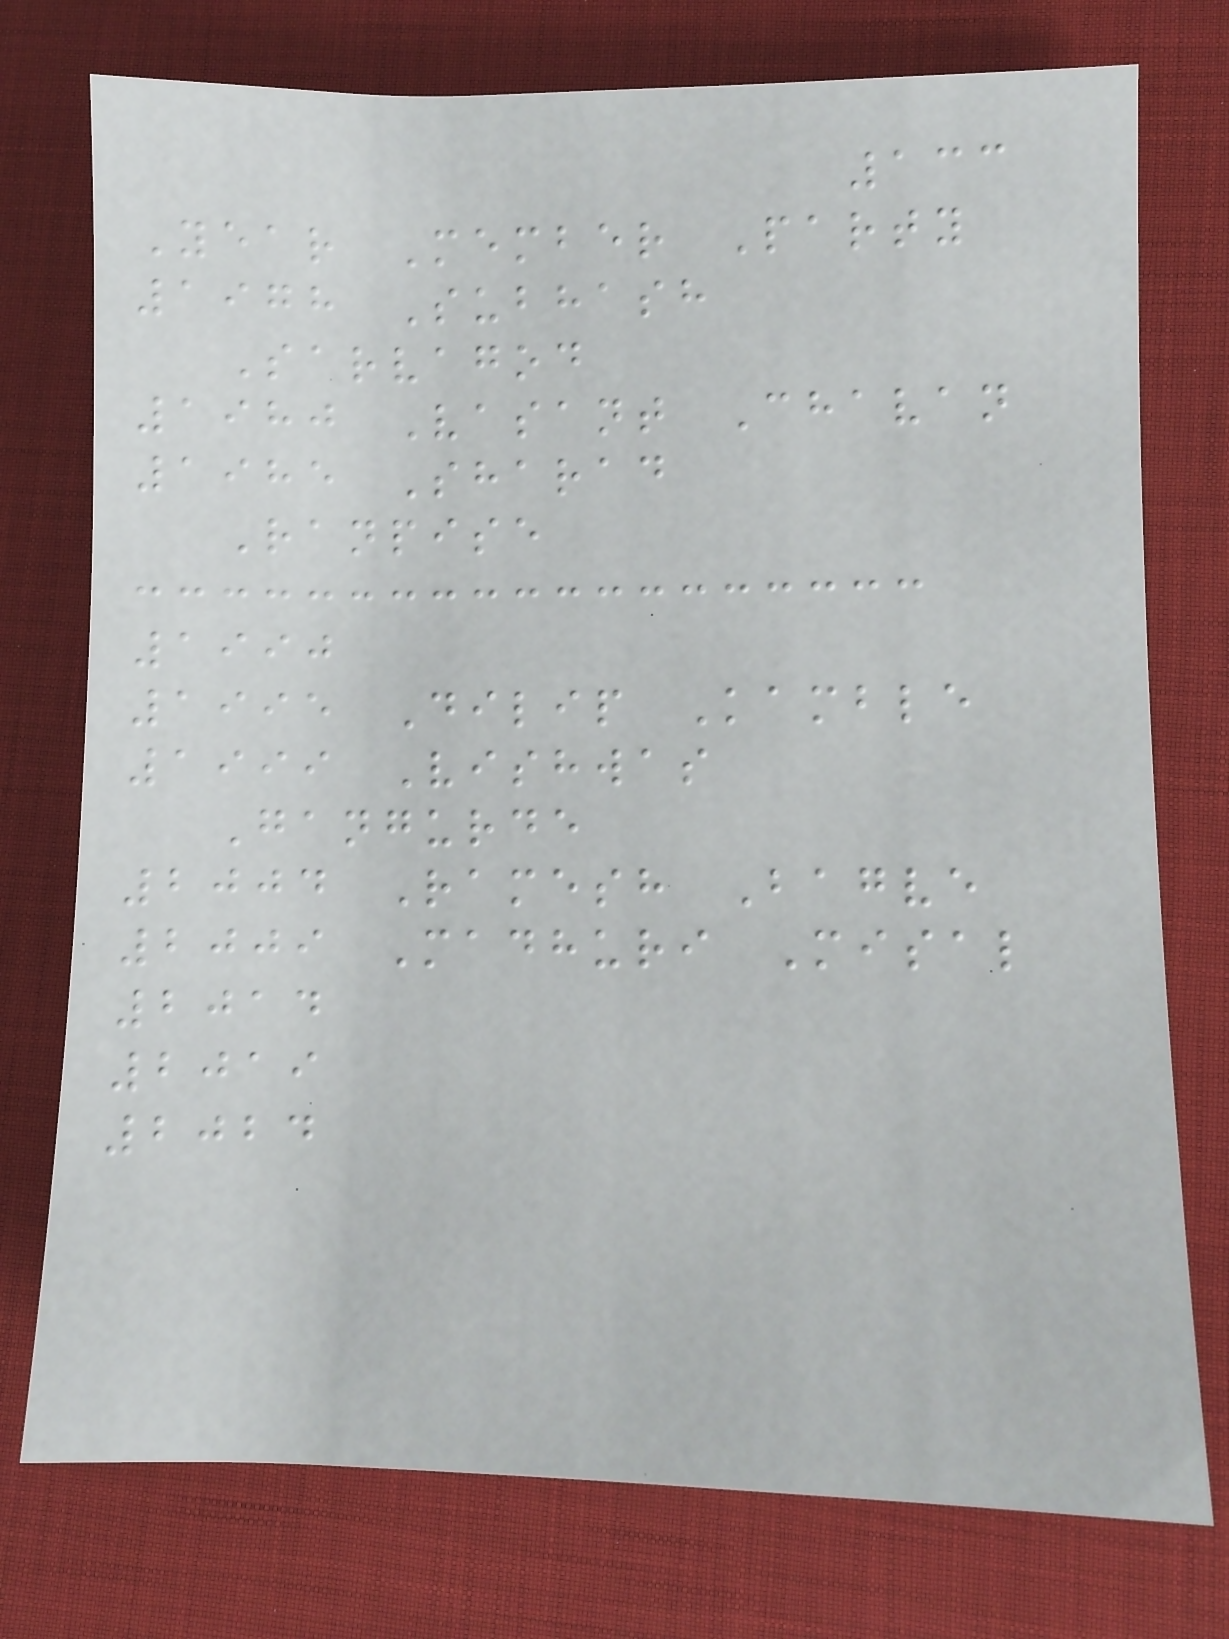133
Year Member Party
1978 Subhash
Sarvagod
1980 Vasant Chavan
1985 Sharad
Ranpise
1990
1995 Dilip Kamble
1999 Vishwas
Gangurde
2004 Ramesh Bagve
2009 Madhuri Misal
2014
2019
2024
